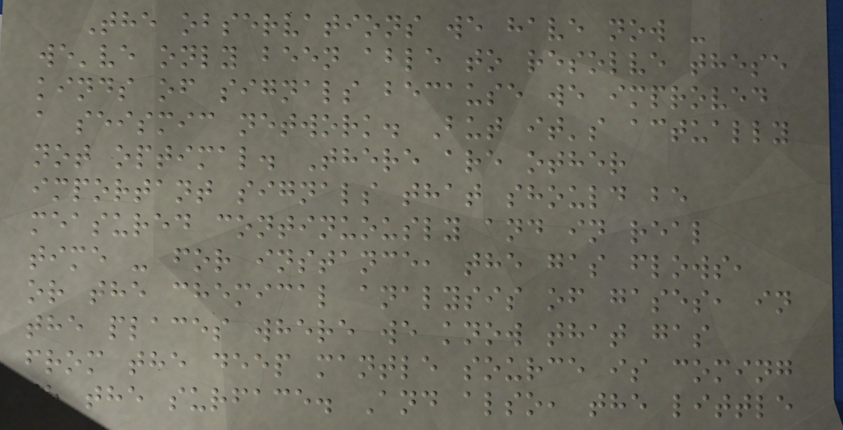The observations we have now -
we've only been able to resolve these
kinds of signals because we improved
a seismic network. But it's actually
not optimal. There are other
important signals that should be
measured continuously and in real
time - for instance, the gas flows,
or the chemical analysis of gases, in
the places where we know that gas
from the deep mantle source is coming
to the surface. And also, the little
